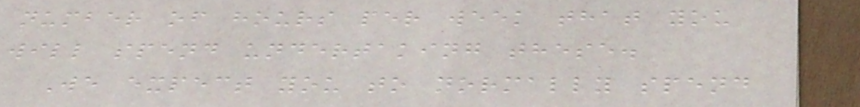number of hours per week that you
will spend undertaking these.
We expect you to normally spend
